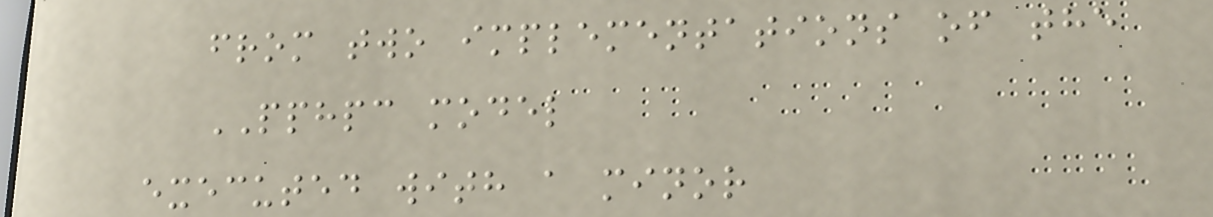from two implementations of the
PPHPC model
executed with a minor
